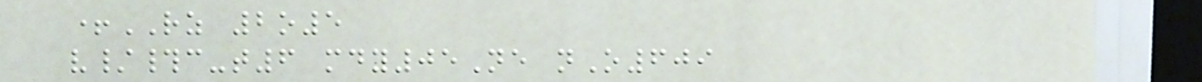+RZ 2o5
v/#c-t6 mdy05Ne nO609
